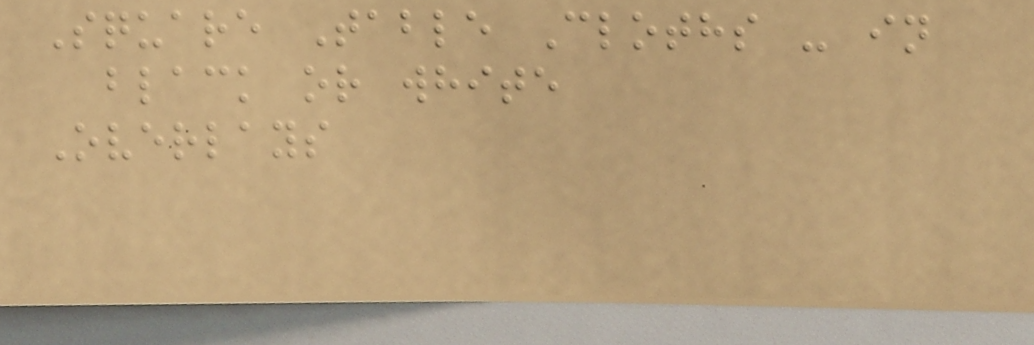Square Table Cloths - in
black or white
Overlays
